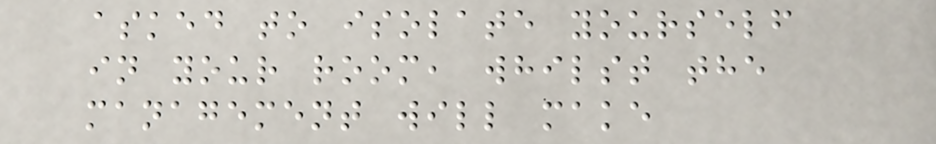asked to isolate yourself
in your room, whilst the
management will make
